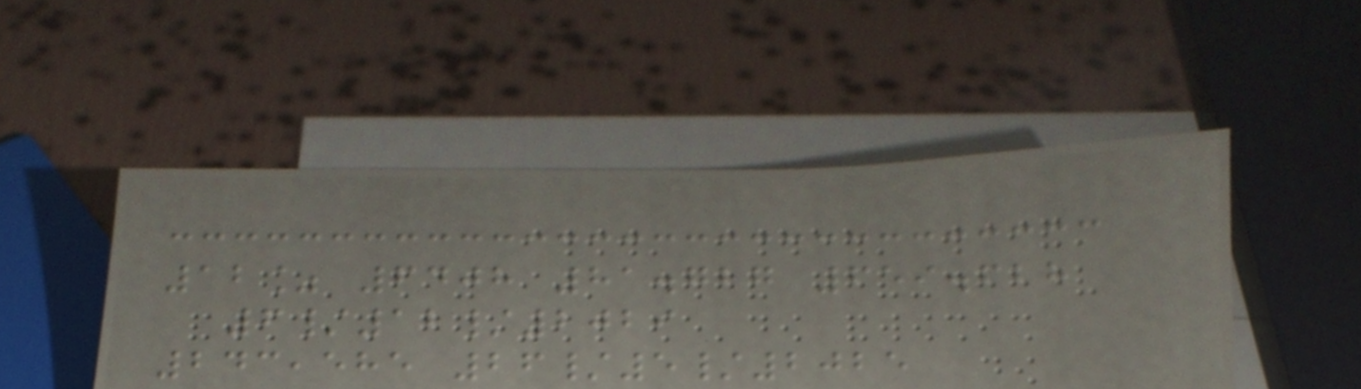12% 6408 81.727 659.628
6/12/2029
243,585 26/5/2025
